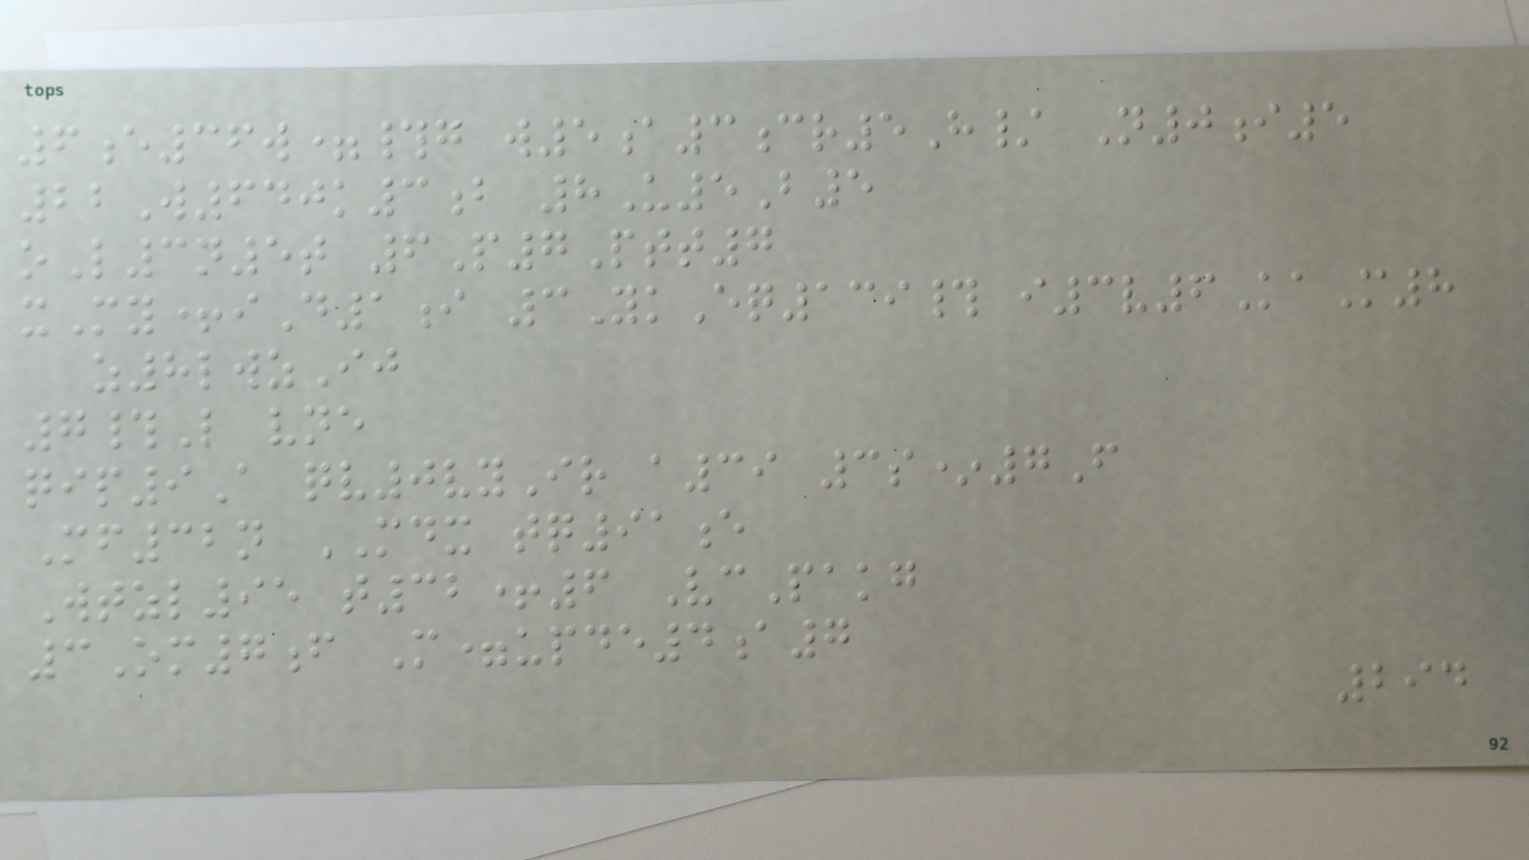6e36w=#g w5a3cr5H/ N0i5
22W640k3b 8U5B5
oL3n5t 6P7Ptt7
xMy+iD1i 3YkEq139# i3v6KaM8
z8lwzIj
7#L vne
qip9A qv0vyIr a39 3s*7F
Mf32n MDX tq91e
Wtzl95 t32+6 VcPakg
3Om7f M=upde4a7
294
